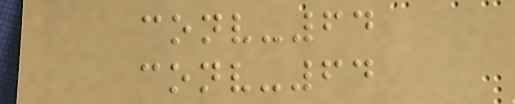conv-64
conv-64
